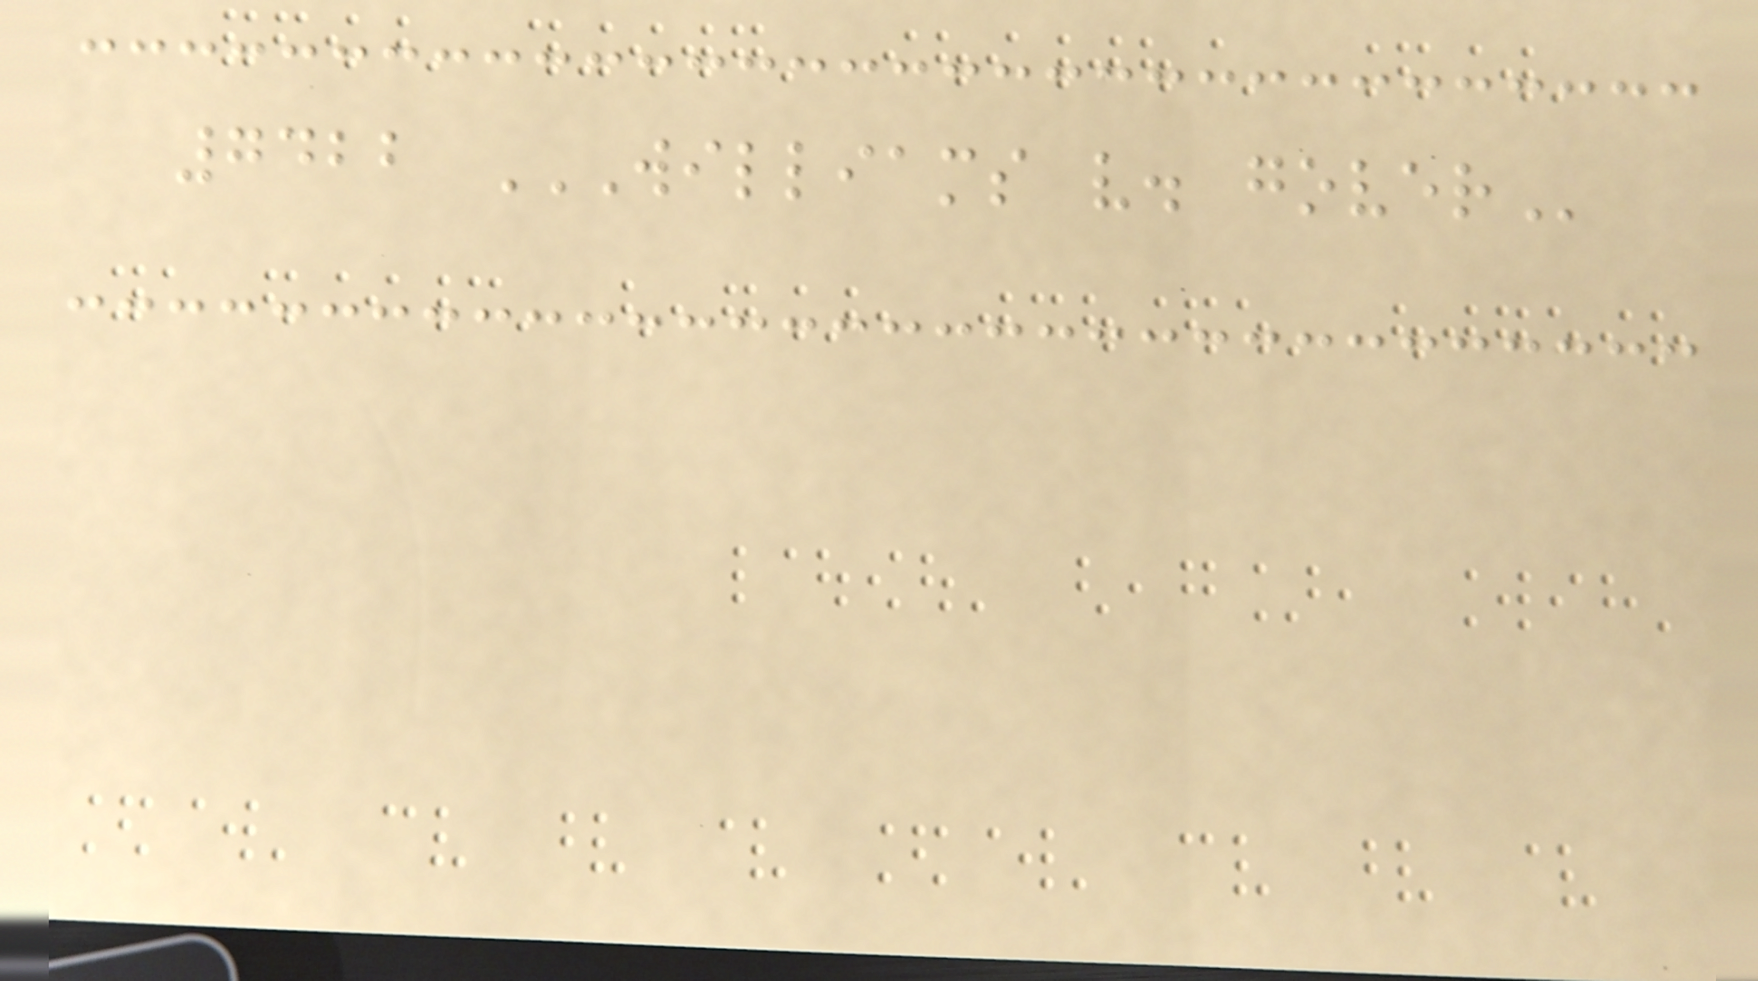7422 WILLIAMS V. GOVER
